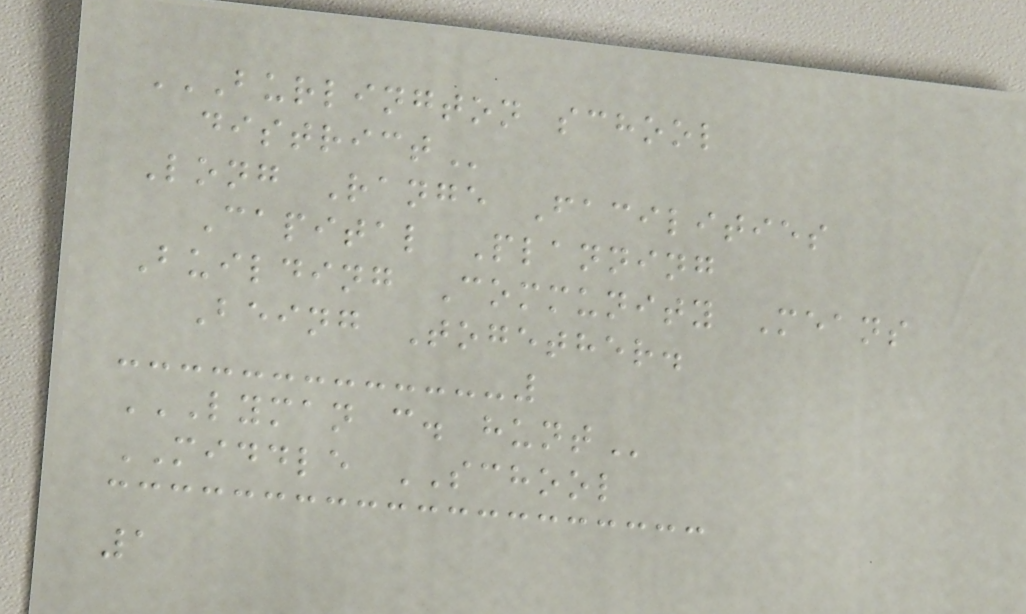BURLINGTON SCHOOL
DISTRICT
Long Range Facilities
Capital Planning
Building Community Means
Being Together.
LYMAN C. HUNT
MIDDLE SCHOOL
1
